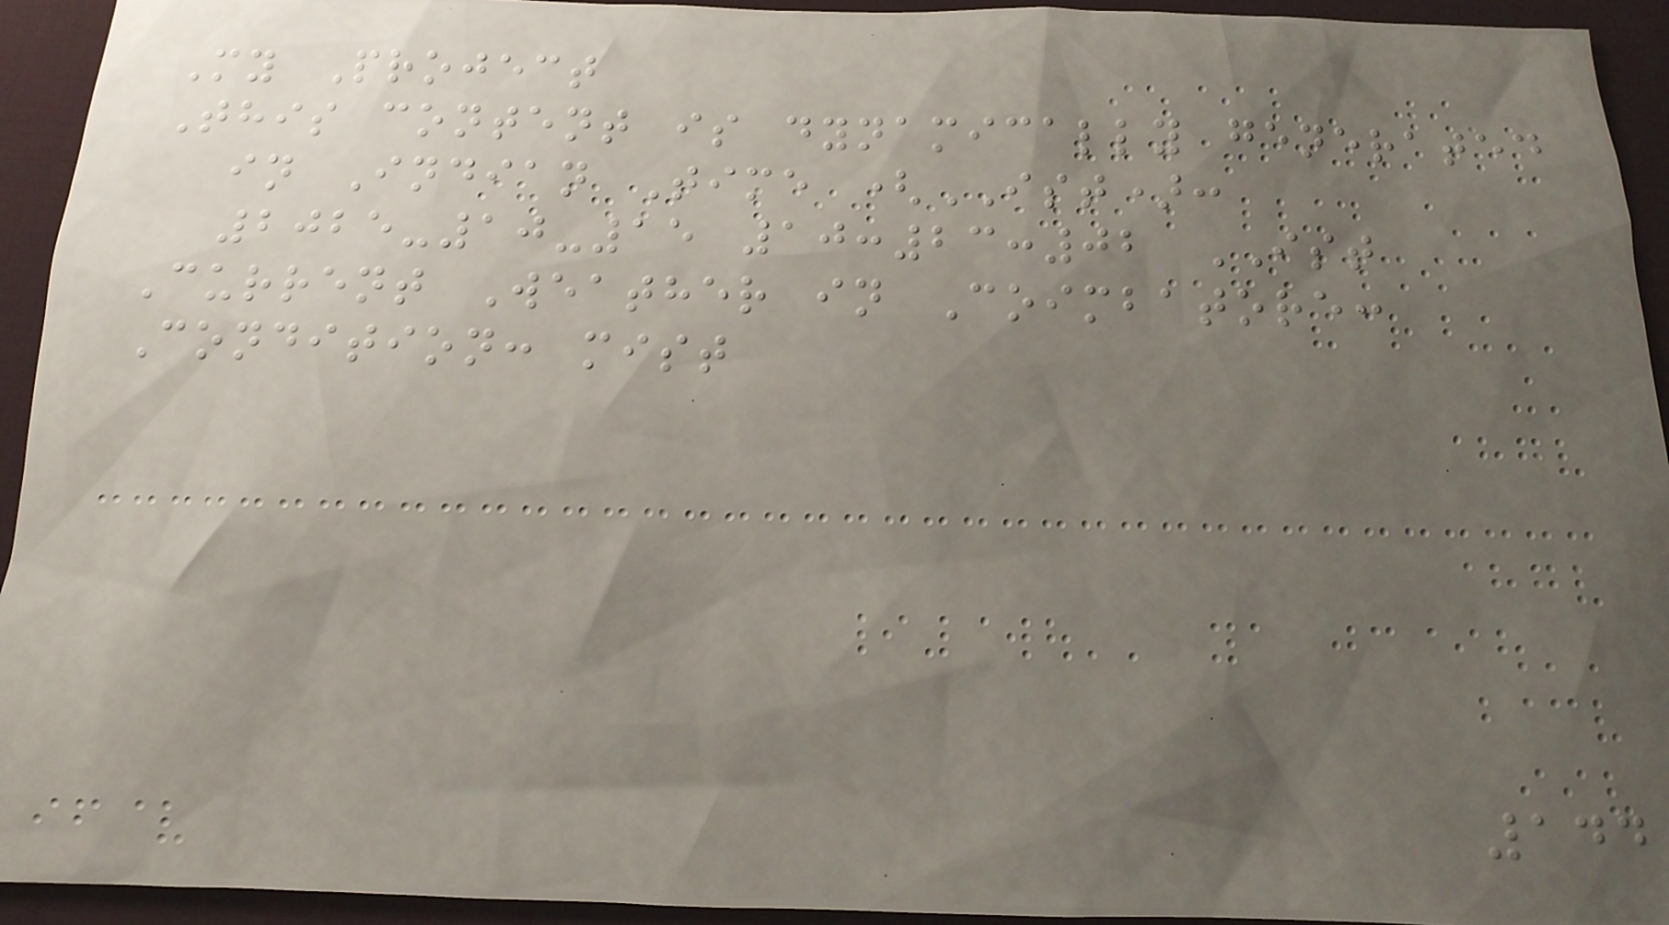My Project
This content is dynamically generated
in Indian Time (IST):
2025-10-15 10:23:02 IST
Current Weather in Coimbatore:
Condition: mist
144
